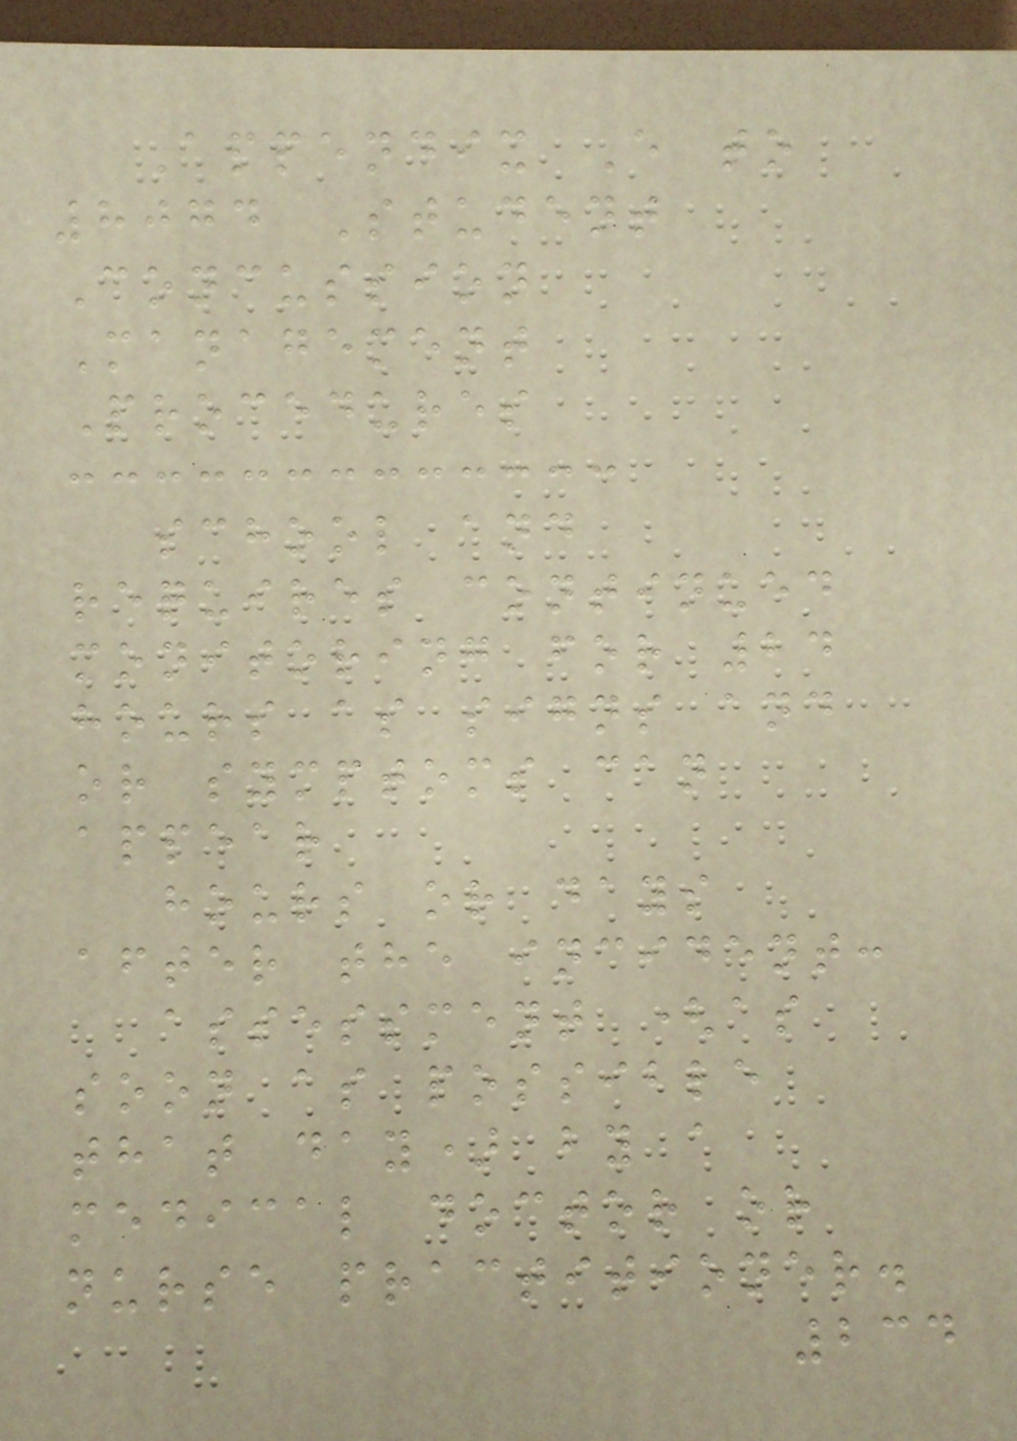Appendix E to
8074 Student
Concussion
Management
Procedures
school and
requires continued
monitoring for 24
hours as signs and
or symptoms can
appear
hours or days
after the incident:
assessment (as
soon as possible
that day) by a
medical doctor or
nurse practitioner.
234
